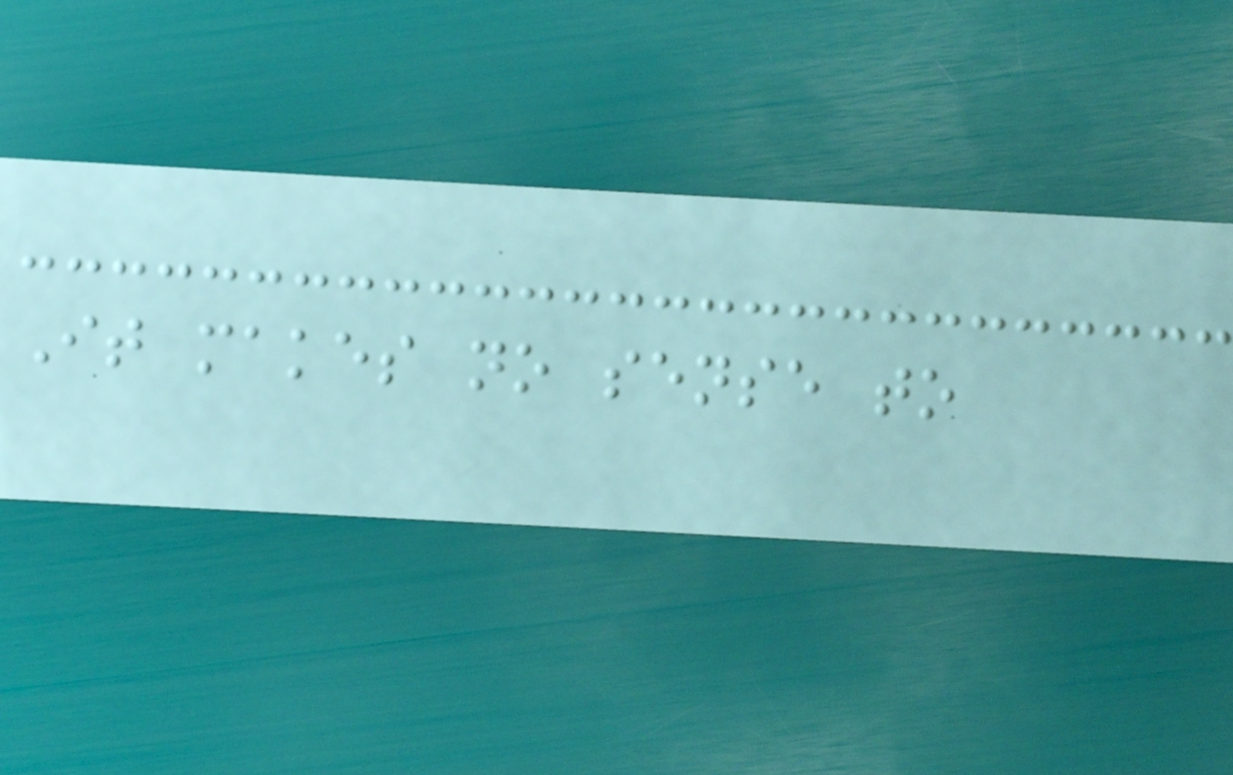It makes no sense to
